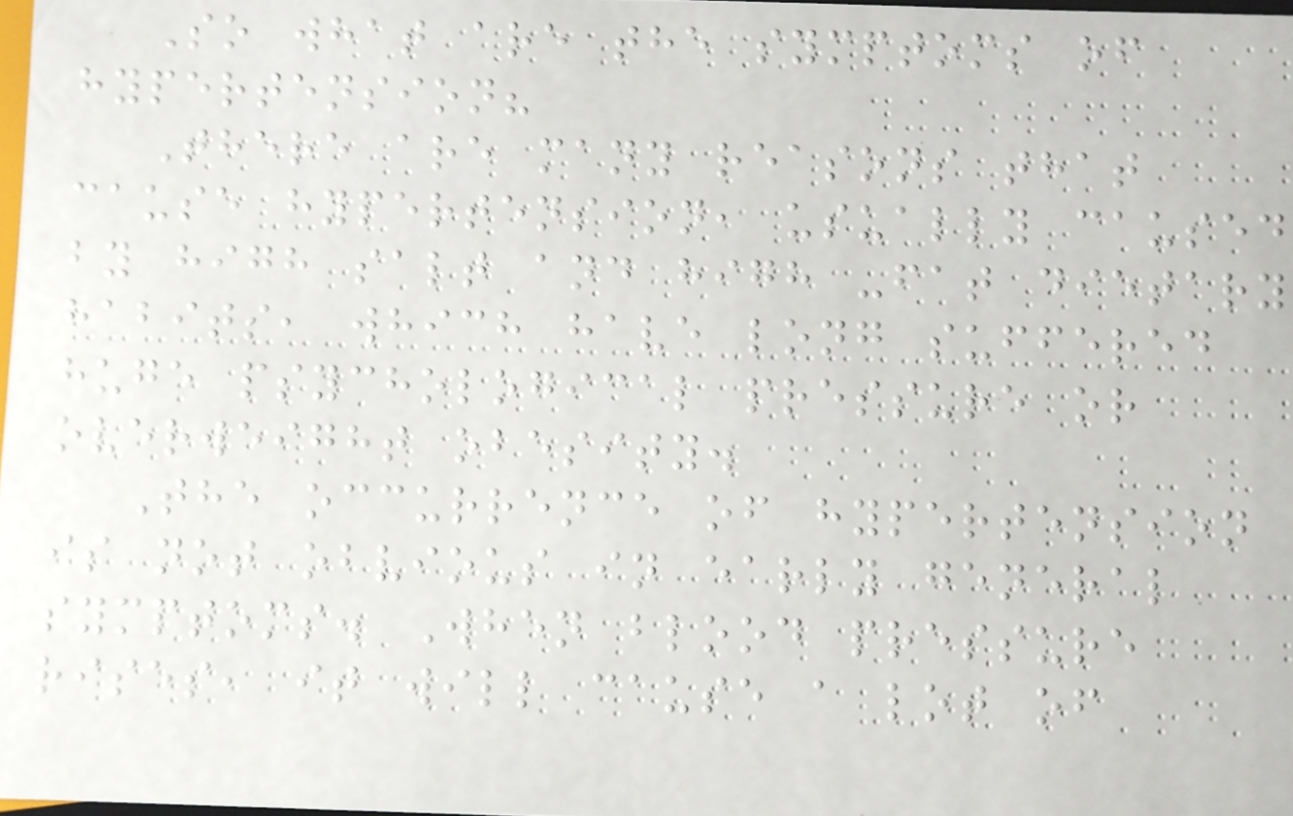So what are the symptoms of
hypertension?
There are many reasons that
cause hypertension, usually caused
by high salt and high -fat dietary
habits, which have long suffered
huge psychological pressure or
overweight obesity.
The occurrence of hypertension
is not obvious in early general
symptoms. When blood pressure
rises, it will cause a lot of
